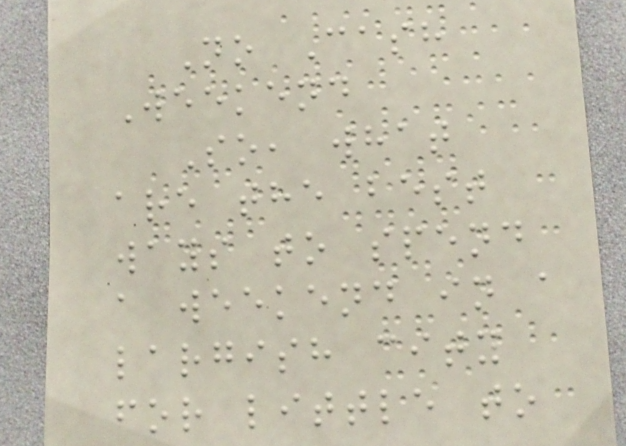No Cash
Weekend
So, what
are the best
ways to spend
a weekend in a
largish city
for little to
